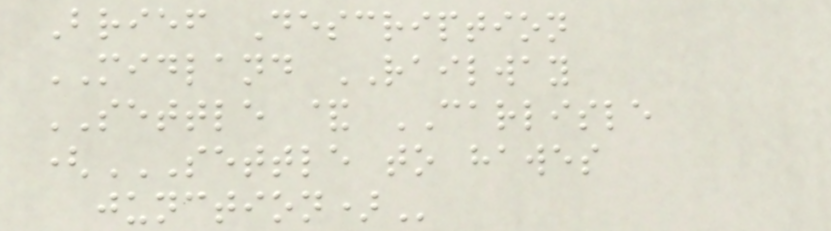Brief Description
MIDLAND RAILWAY
SETTLE & CARLISLE
(SETTLE TO HAWES
JUNCTION)
